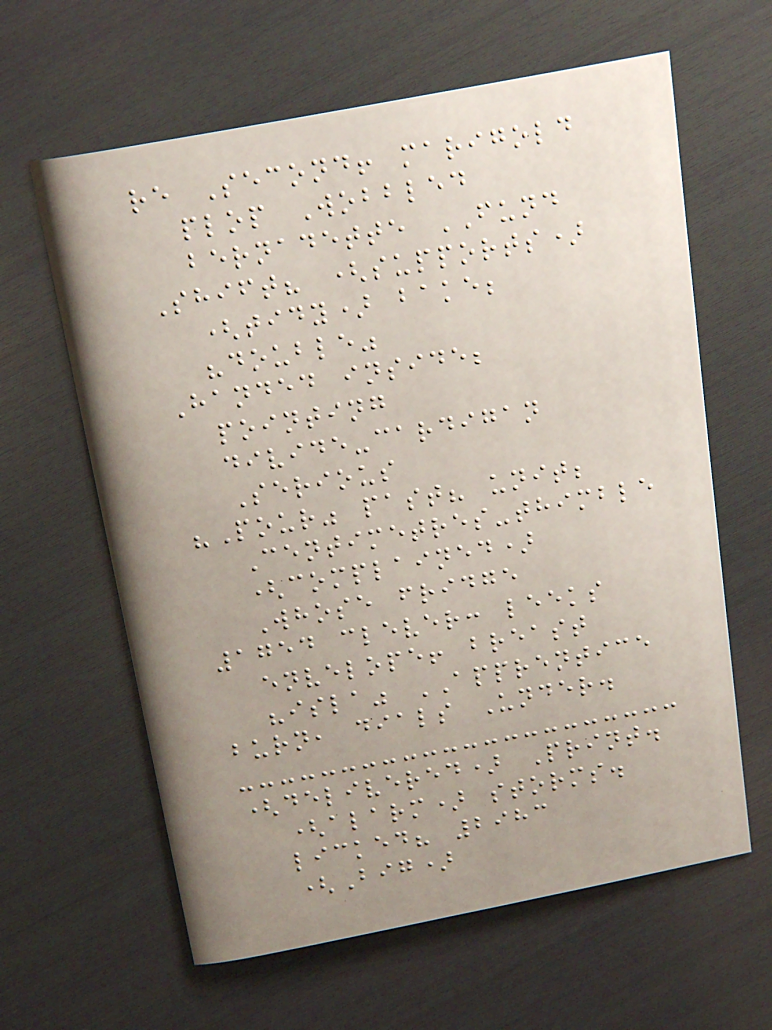re Second! marigold
plop Wobbled
bernadette FUND
Shift? (supports)
(tidy) bake;
"double"
Handed inside;
pointing
divide-cardigan
Serious
"Pour" past? unit;
Centimetres-thimble
(complained)
Whose fridge
1754 clever: leeks
envelope! breast
"isla" APPRENTICE
burn, dials Under.
(delivered) Print.
(alarm) storms.
licked? 2983
(Big)
